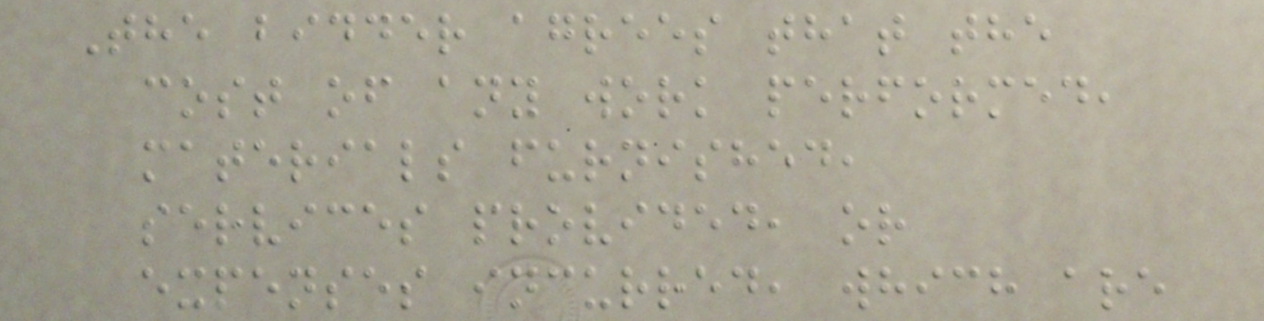The bidder agrees that the
cost of any work performed,
materials furnished,
services provided, or
expenses incurred, which are
